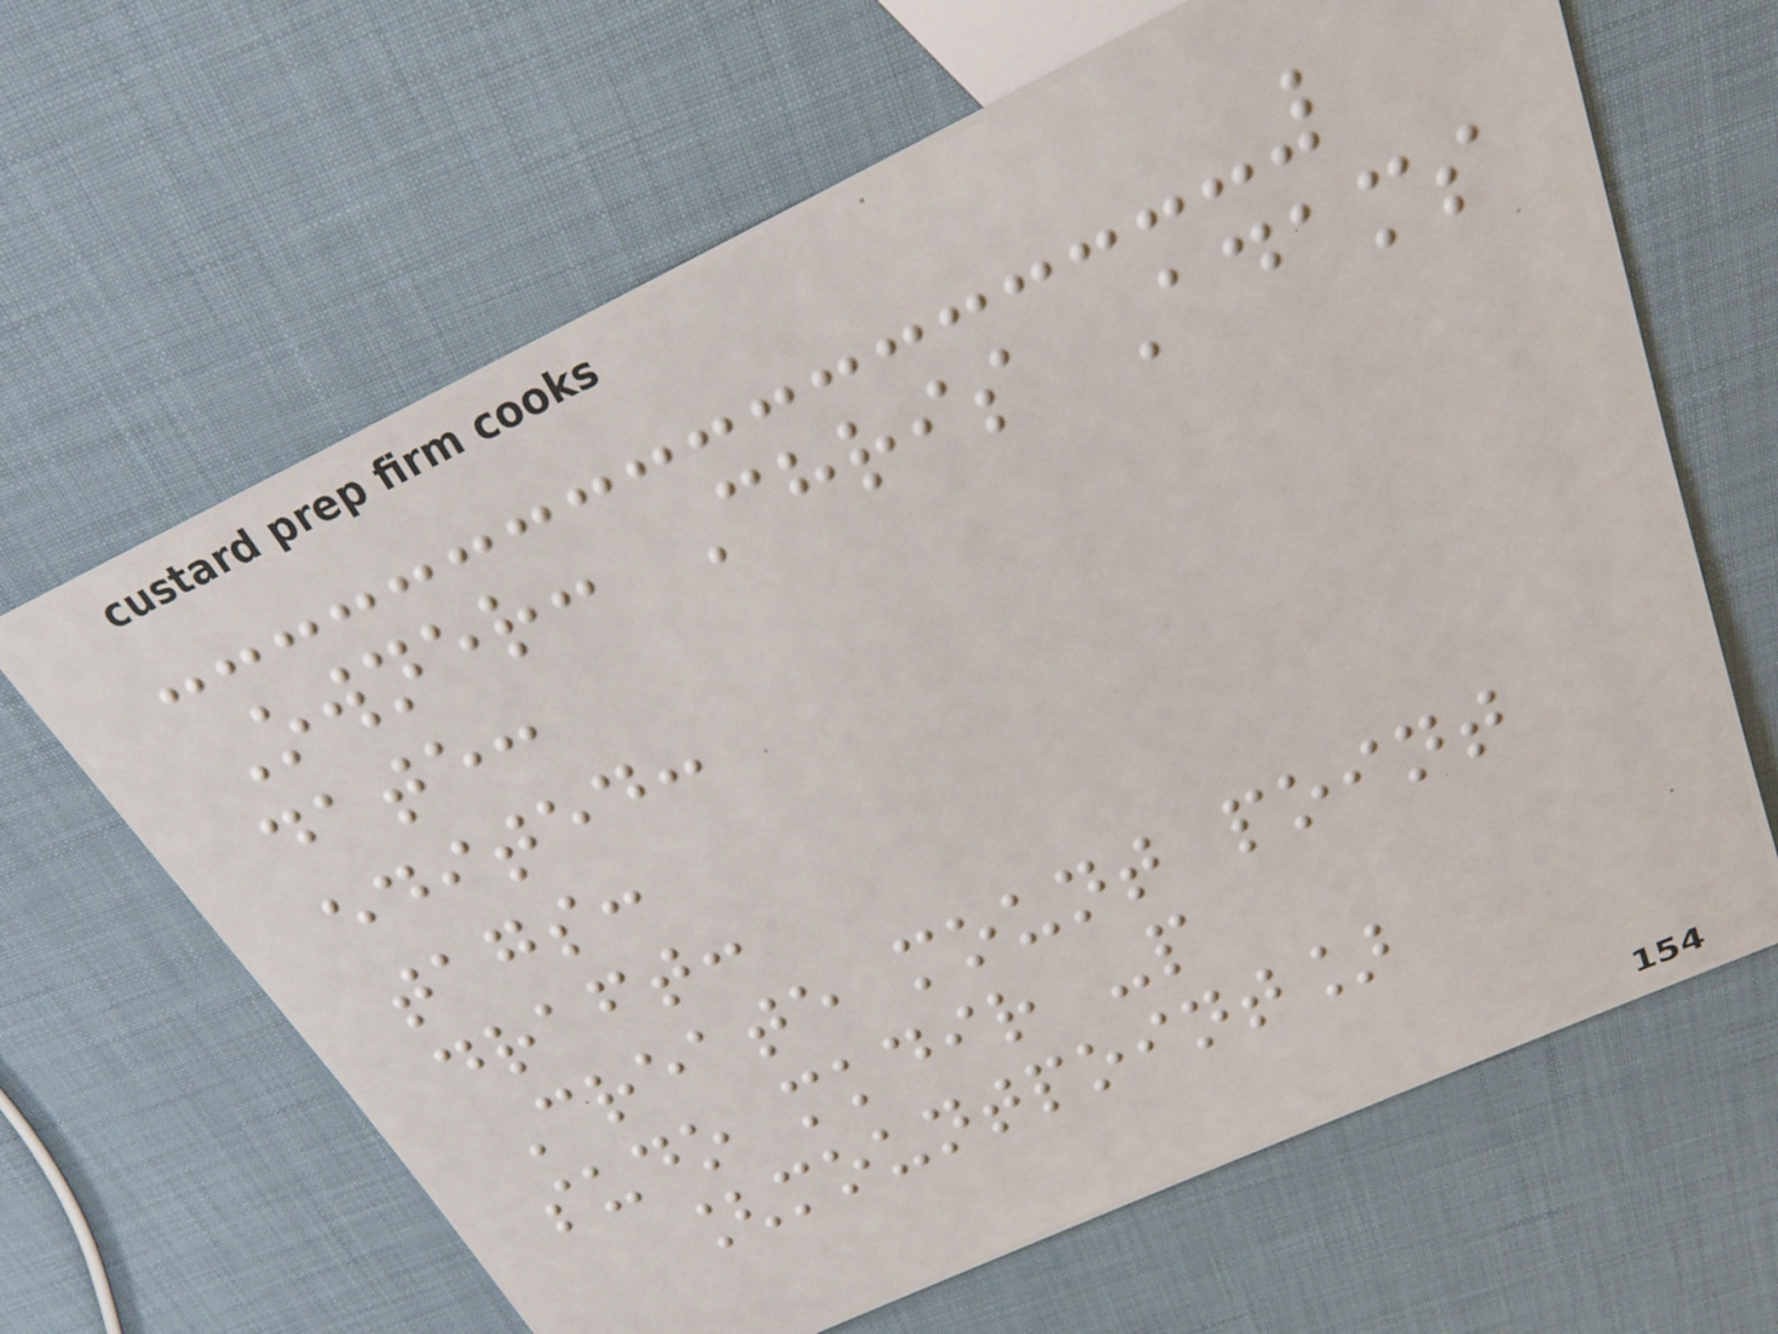Owner: Chris Adams
date:
edited:
tags:
draft:
Create mount point
sudo mkdir -p
[mountpoint]
